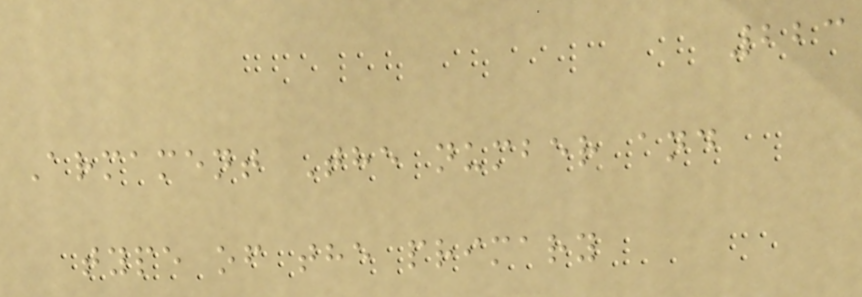223
Armament The number and
type of the primary
